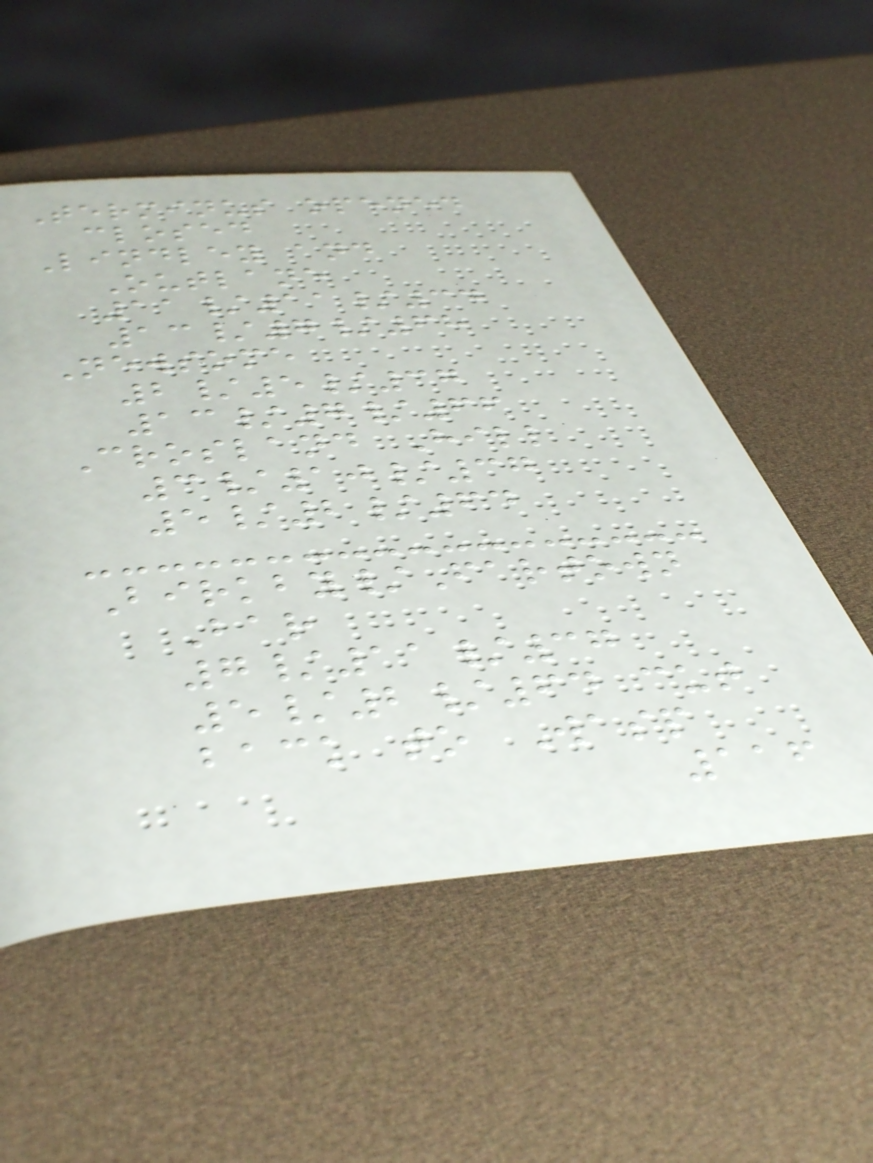Terminus opened
closed
Lindley and
Outlane
11/11/34
13/7/68
Newsome
2/5/37
13/7/66
Crosland Hill
3/10/37
5/2/64
Birkby/Fartown
Bar
7/11/37
5/2/64 cut
back to Wasp
116
